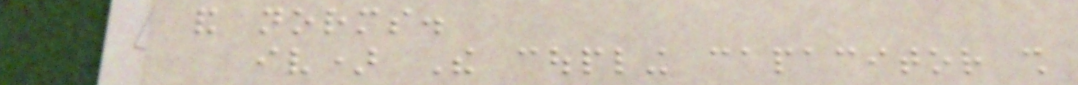and norms.
iv) The coupling capacitor shall
